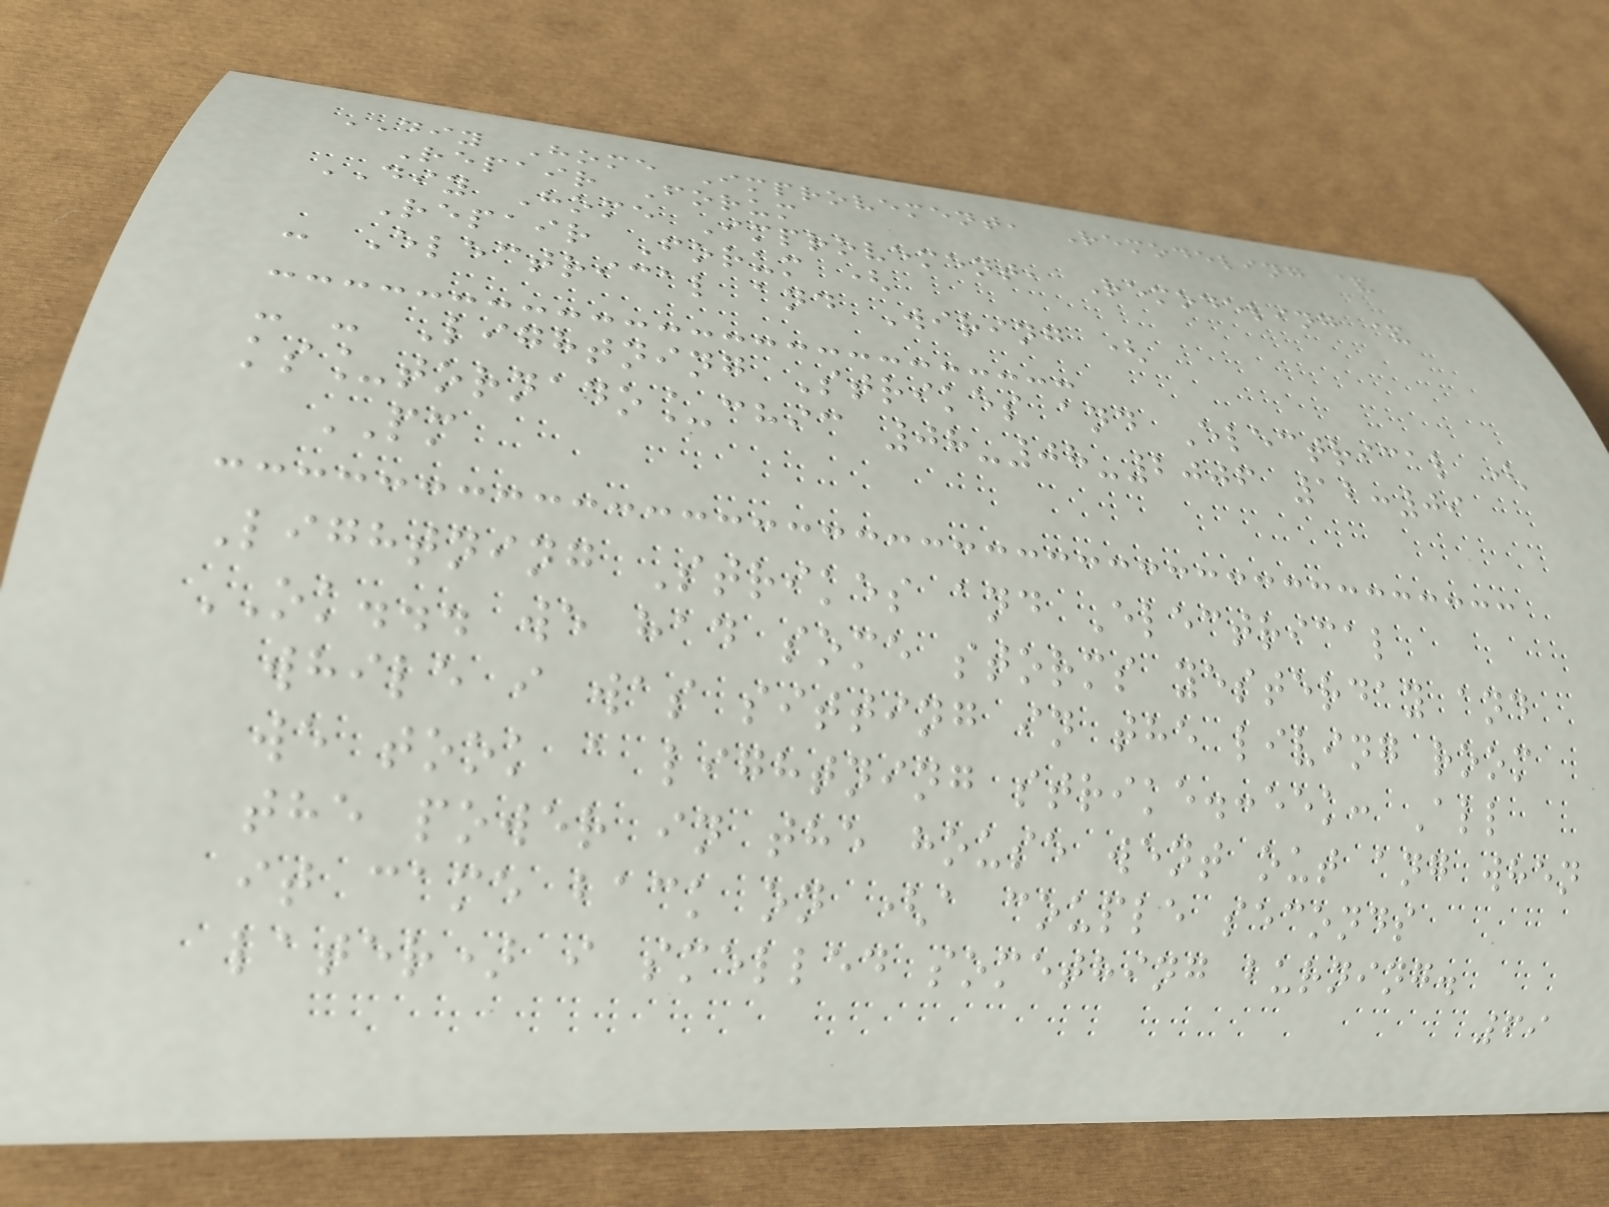DIY Home Improvement, Remodeling &
Repair Forum
DIY Home Improvement, Remodeling &
Repair Forum (
- Electrical and Wiring (
- - Lightning Strikes and Electrical (
ks_tornado_chic 08-08-2006 12:09
PM
Lightning Strikes and Electrical
OK... we had some storms yesterday and
while i was sitting in the living room
we took a lightning strike.:eek: All
the power in the house went out ang when
it came back on (a couple seconds
later) i smelled something burning.
69
